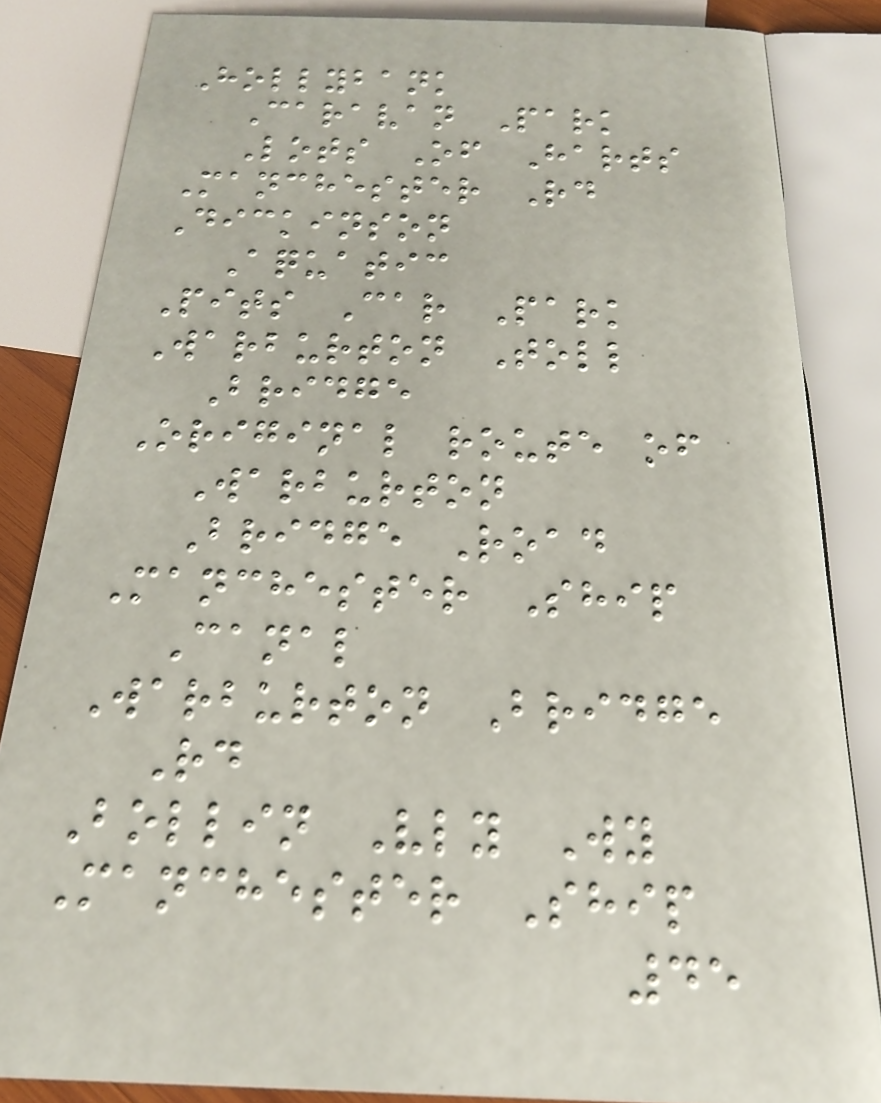Hollybank
Caravan Park
Lots Of Harts
Manchester Rd
Dickinson
Aquatic
Pits Car Park
Warburton Toll
Bridge
Original route of
Warburton
Bridge Road
Manchester Ship
Canal
Warburton Bridge
Rd
Bollin Vly Wy
Manchester Ship
45
